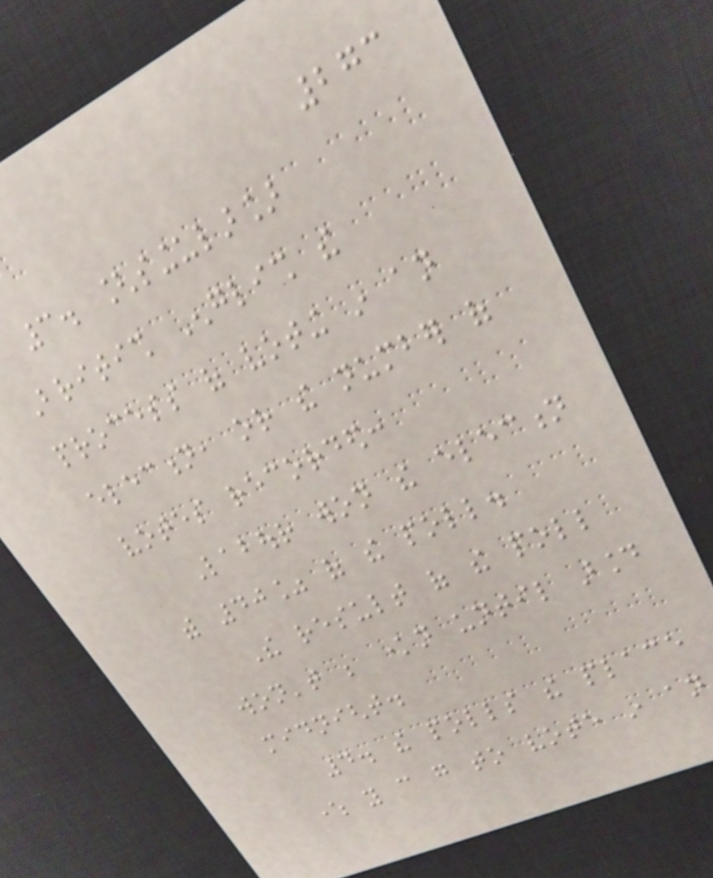273
3. [singular]
British English the
process of voting in an
election, or the number of
votes recorded:
Labour won the election
with 40% of the poll.
The result of the poll
won't be known until around
midnight.
4. the polls the place
where you can go to vote in an
